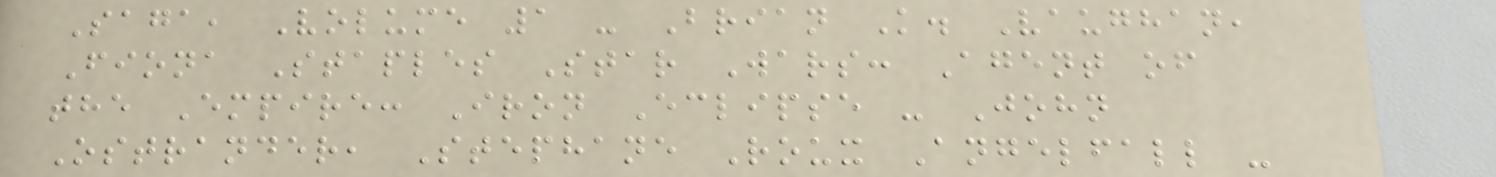Saga, Volume 1 - Brian K. Vaughan,
Fiona Staples Star Wars: Agent of
the Empire: Iron Eclipse - John
Ostrander, Stephane Roux Angelfall -
